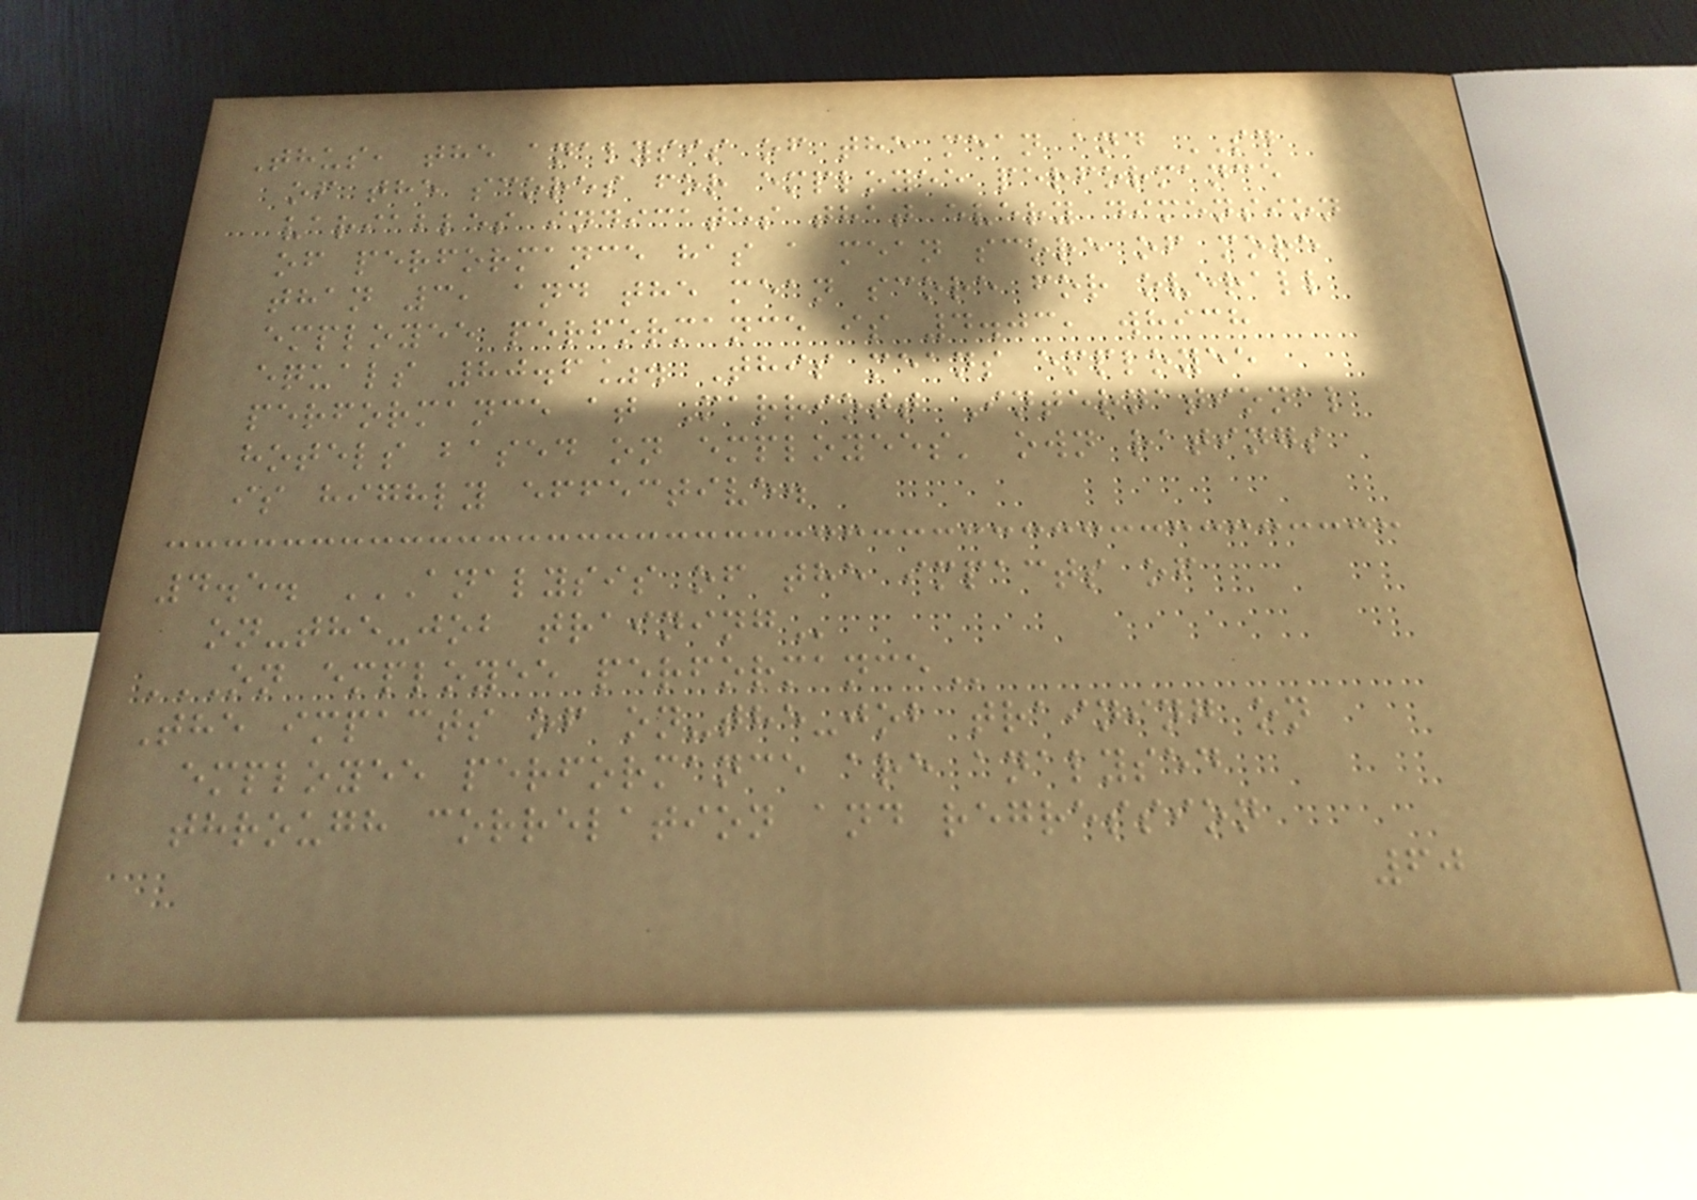Thus, the analysis of the mean and SD
of the scores for employee performance
variables indicates that every dimension
of performance has a mean score of more
than 3, and the mean score for overall
employee performance is 4.03, which
equals 80.6%. This means employee
performance at Marriott International
hotels based on employees' own ratings
is highly effective.
4.5. ANALYSIS OF THE IMPACTS OF
ON-THE-JOB TRAINING
ON EMPLOYEE PERFORMANCE
The impacts of on-the-job training on
employee performance are analysed
through correlation and regression
60
